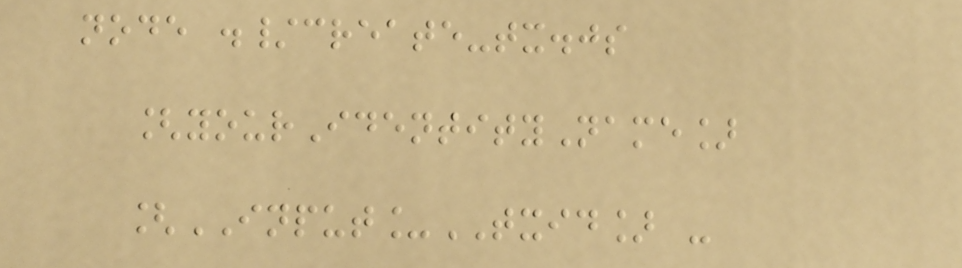node ./create-tx.js
[yourIdentityName]
[INPUT_TXID] -
